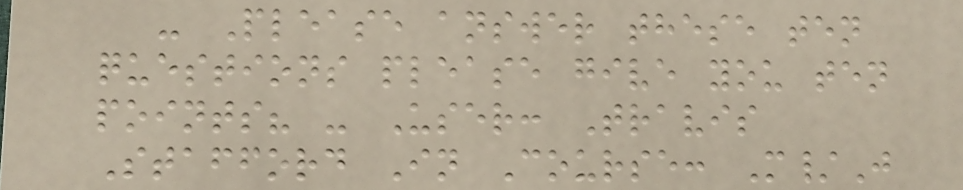- Please answer these ten
questions please give you ten
points? - User: Travis
Stafford In Course: M/J
